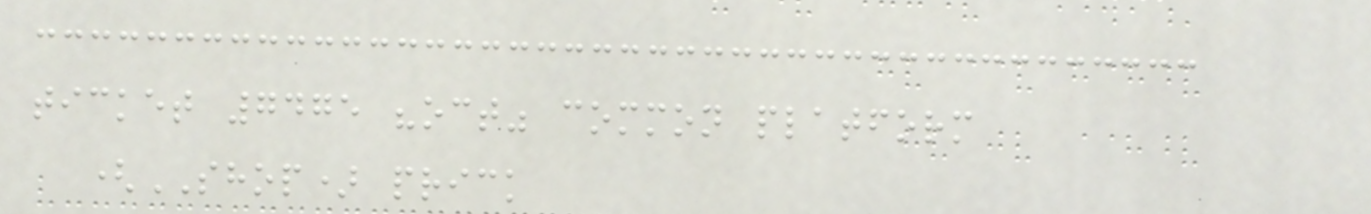ticket 7475 "oct" common platform
(SHOP) prick
